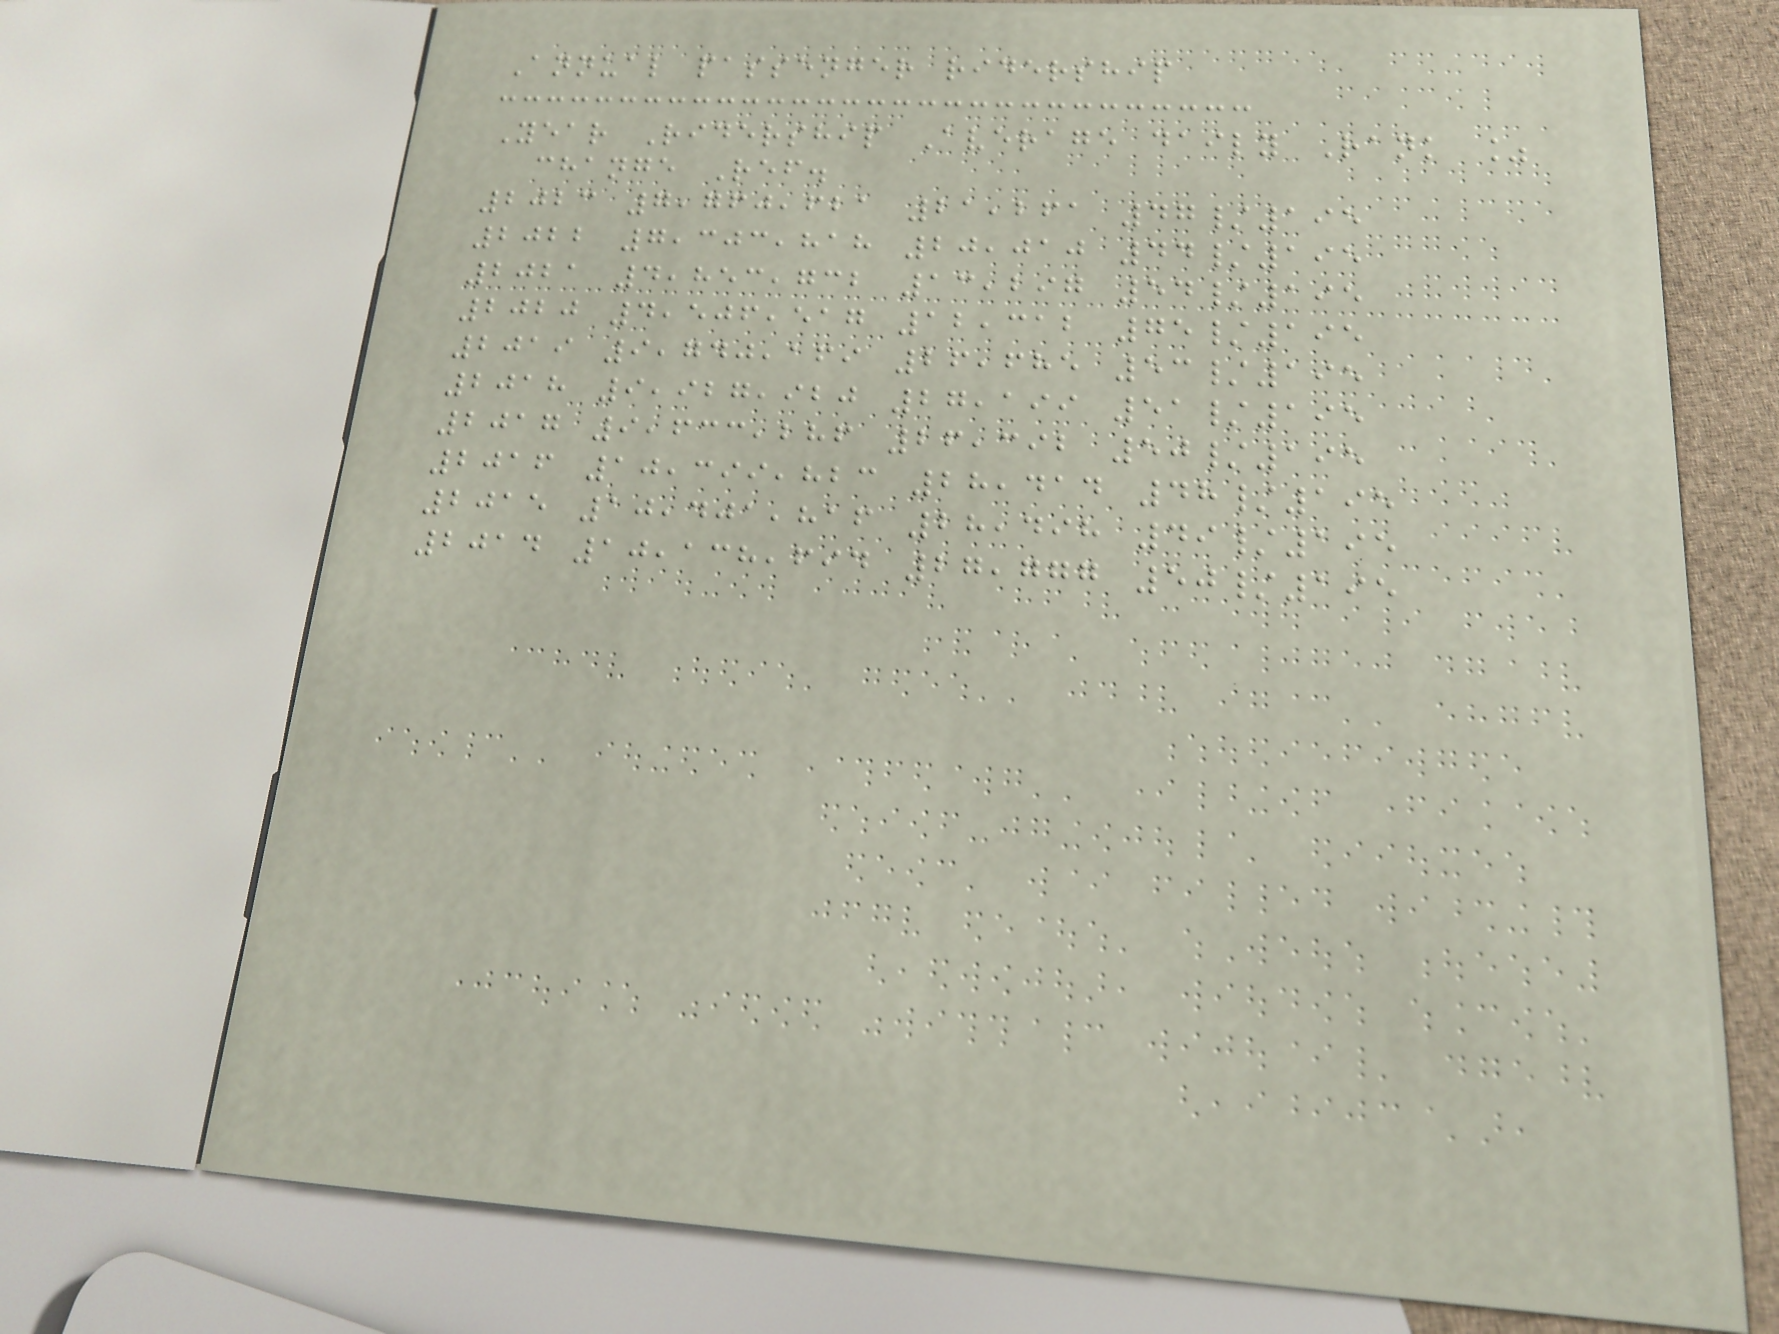Annual passenger ridership
Year Ridership Average daily Rank %
change Ref.
2023 7,760,621 21,261 47/195
2022 7,303,818 20,010 44/195
2021 4,853,732 13,297 54/195
2020 4,506,517 12,312 75/195
2019 9,740,169 26,685 53/195
2018 9,927,920 27,199 51/195
2017 9,633,286 26,392 50/195
2016 10,399,823 28,414 48/195
2015 10,401,816 28,498 49/195
2014 10,138,694 27,777 50/195
